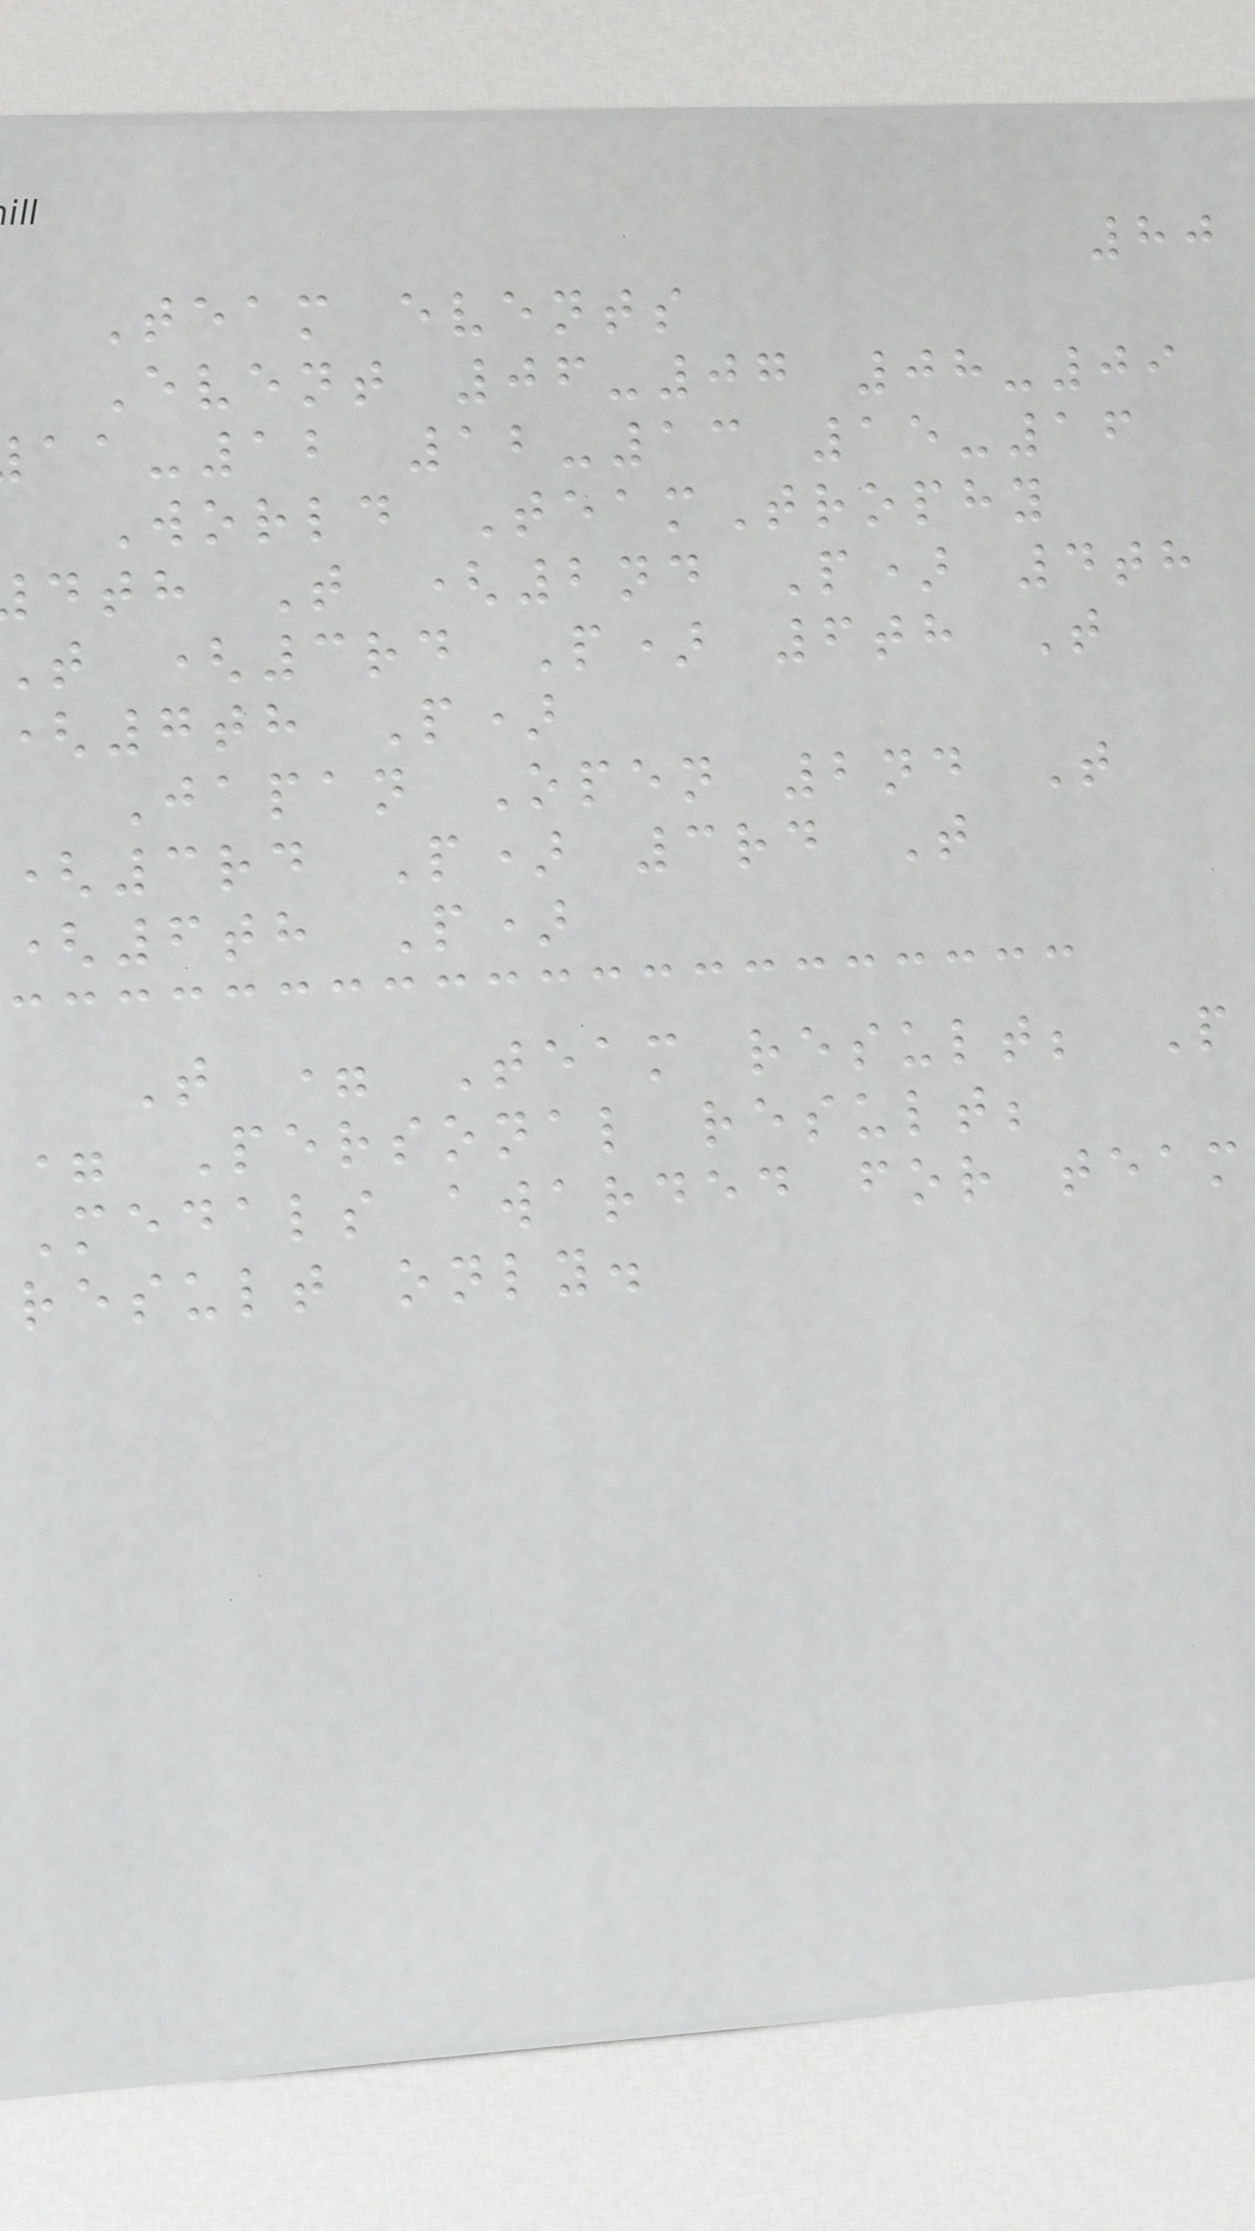80
Team events
Event 06-07 08-09
-12 12-13 15-16
World TeamTrophy
dth T (2nd P) 4th
t (3rd P) 6th T
7th P)
Japan Open 2nd T
(3rd P) 3rd T
(6th P)
T = Team result; P
= Personal result;
Medals awarded for team
result only.
